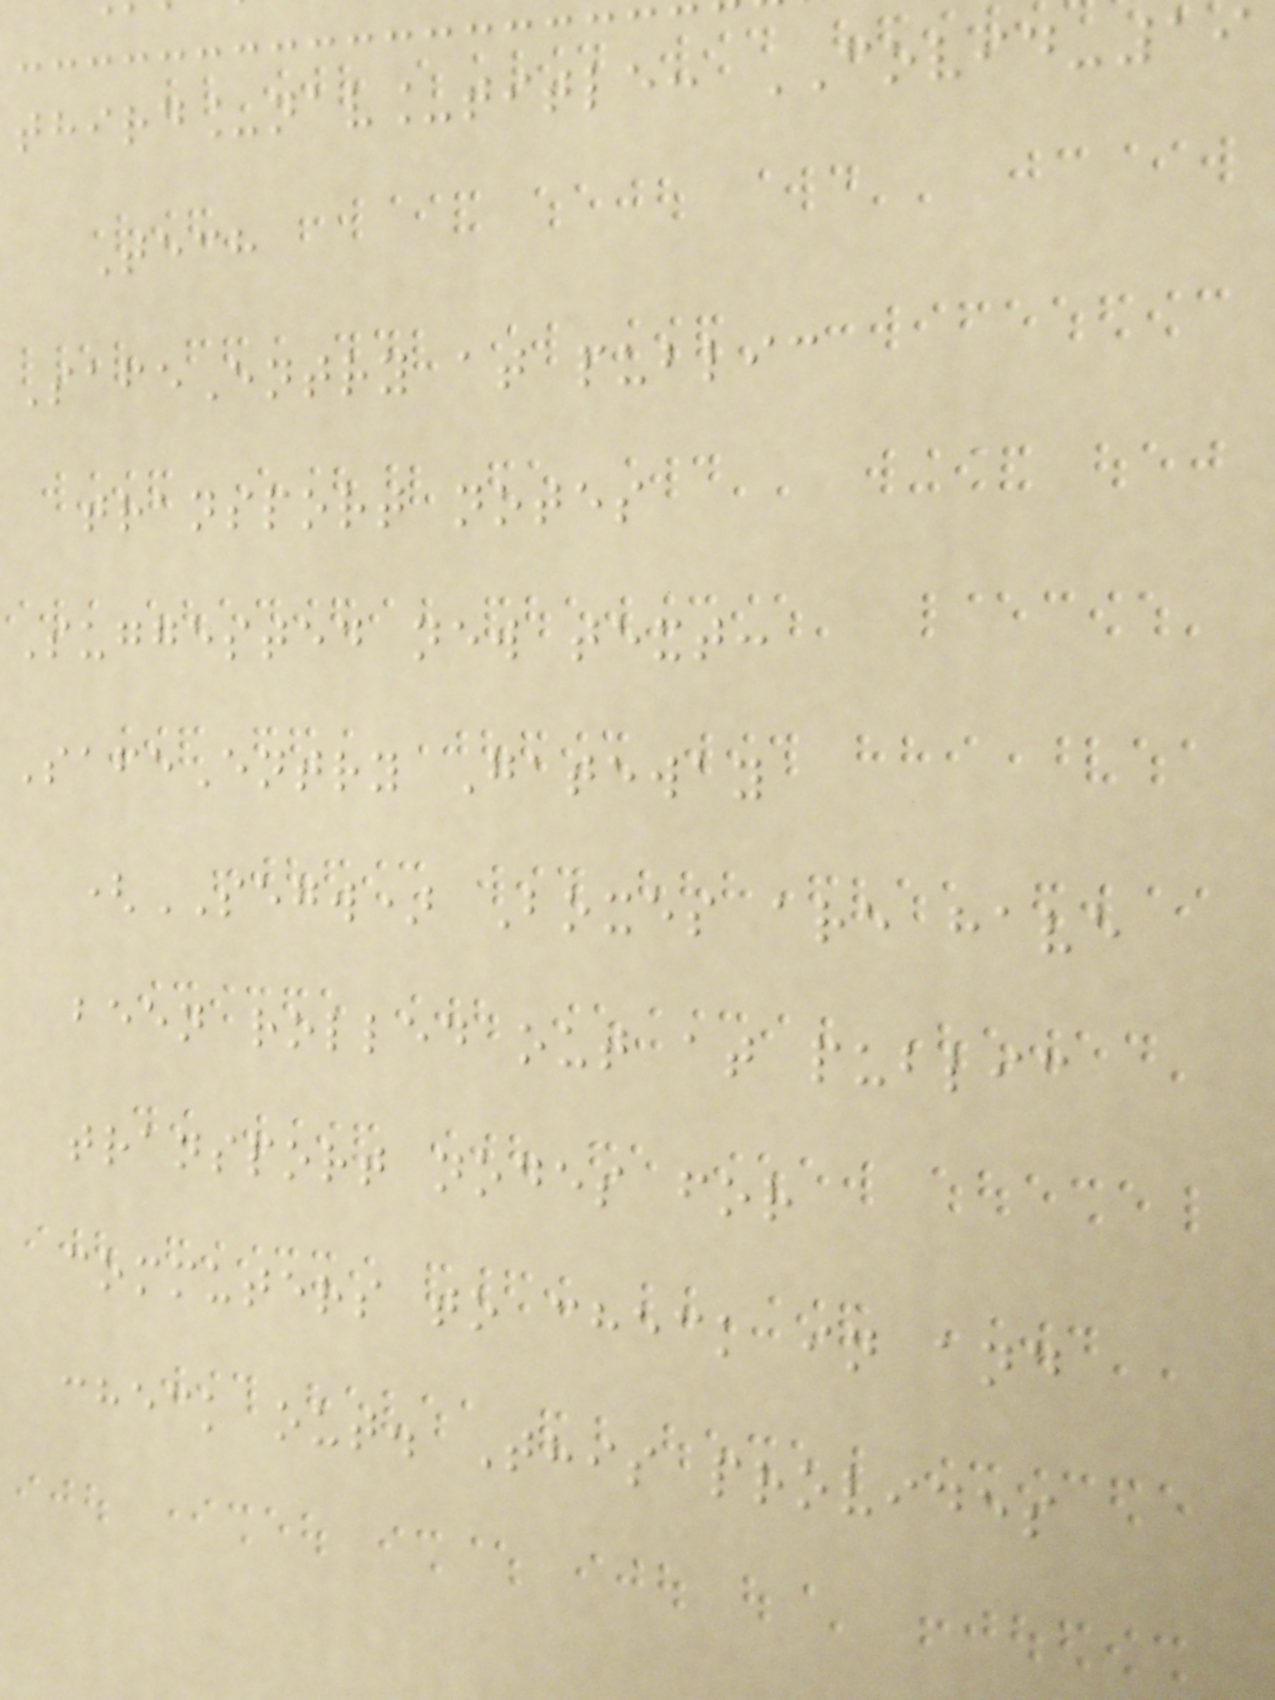third_nav_title: COVID-19
Tech
SafeEntry at public
transport notes
Suggested new text:
SafeEntry Gateway
(SEGW) Boxes are have
been rolled out at public
transport nodes for
commuters to check in and
check out. This provides
